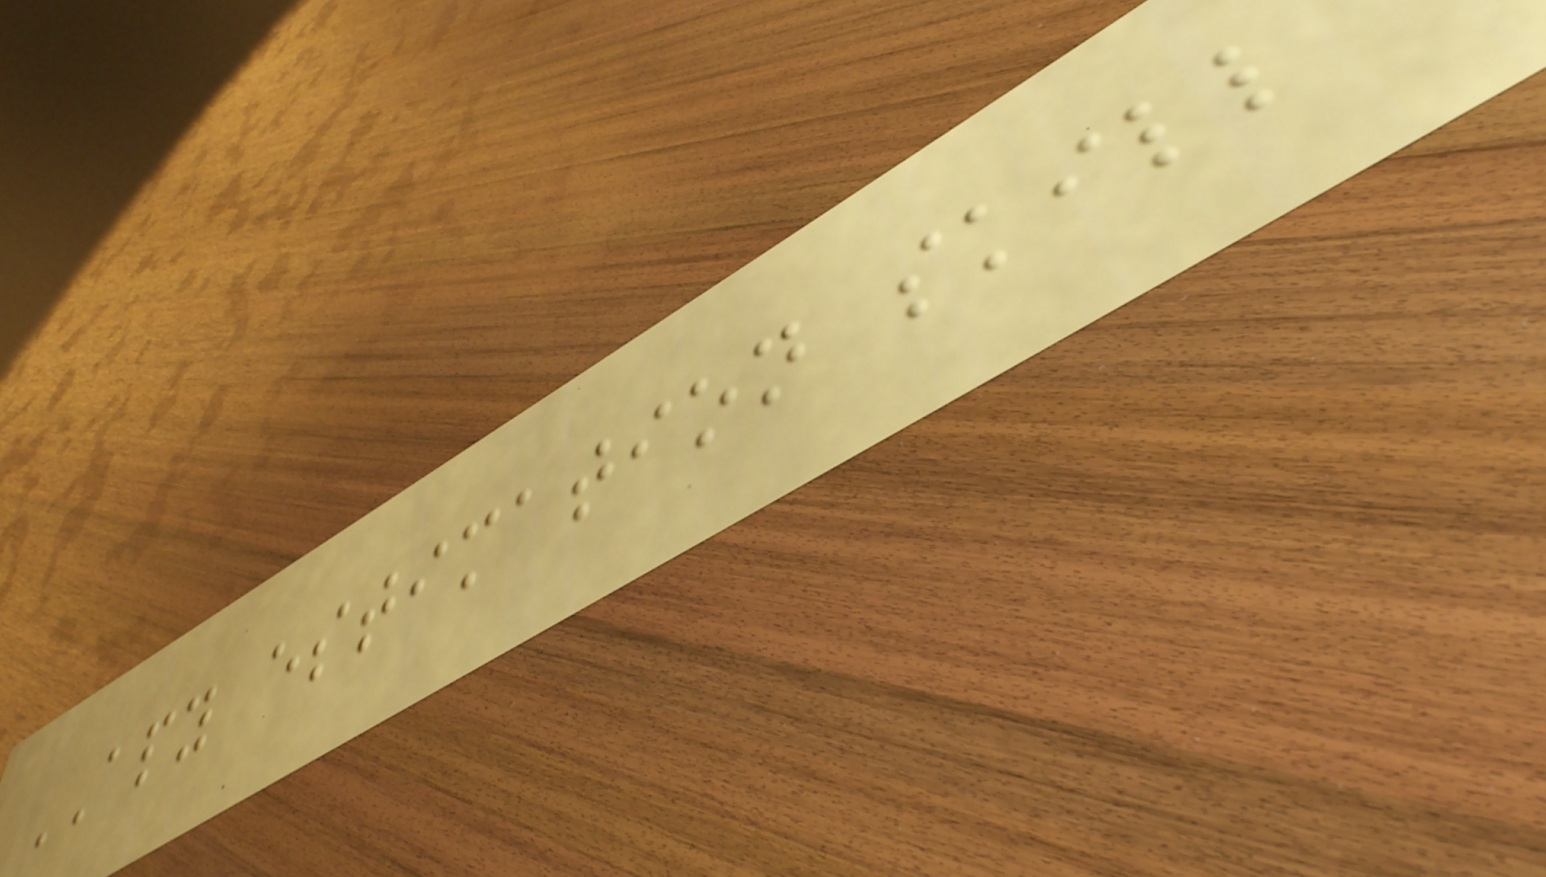APY estimation skill
